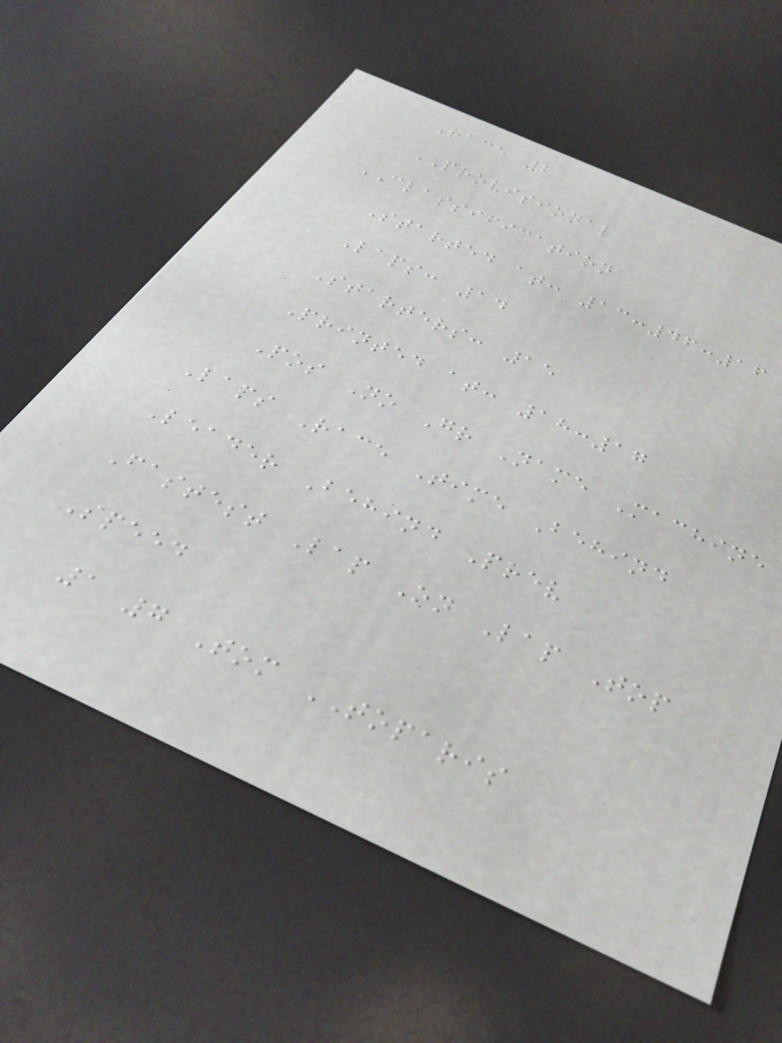Race 2
PROVISIONAL
CLASSIFICATION
Started at: 13:46:16
Laps: 14
Starters: 15
Printed at: 18:17
Pos No Gr Name Machine
Laps Race Time Behind
Leader Behind Prev
Fastest Lap On Lap Top
Speed
1 7 Tom TOPARIS
